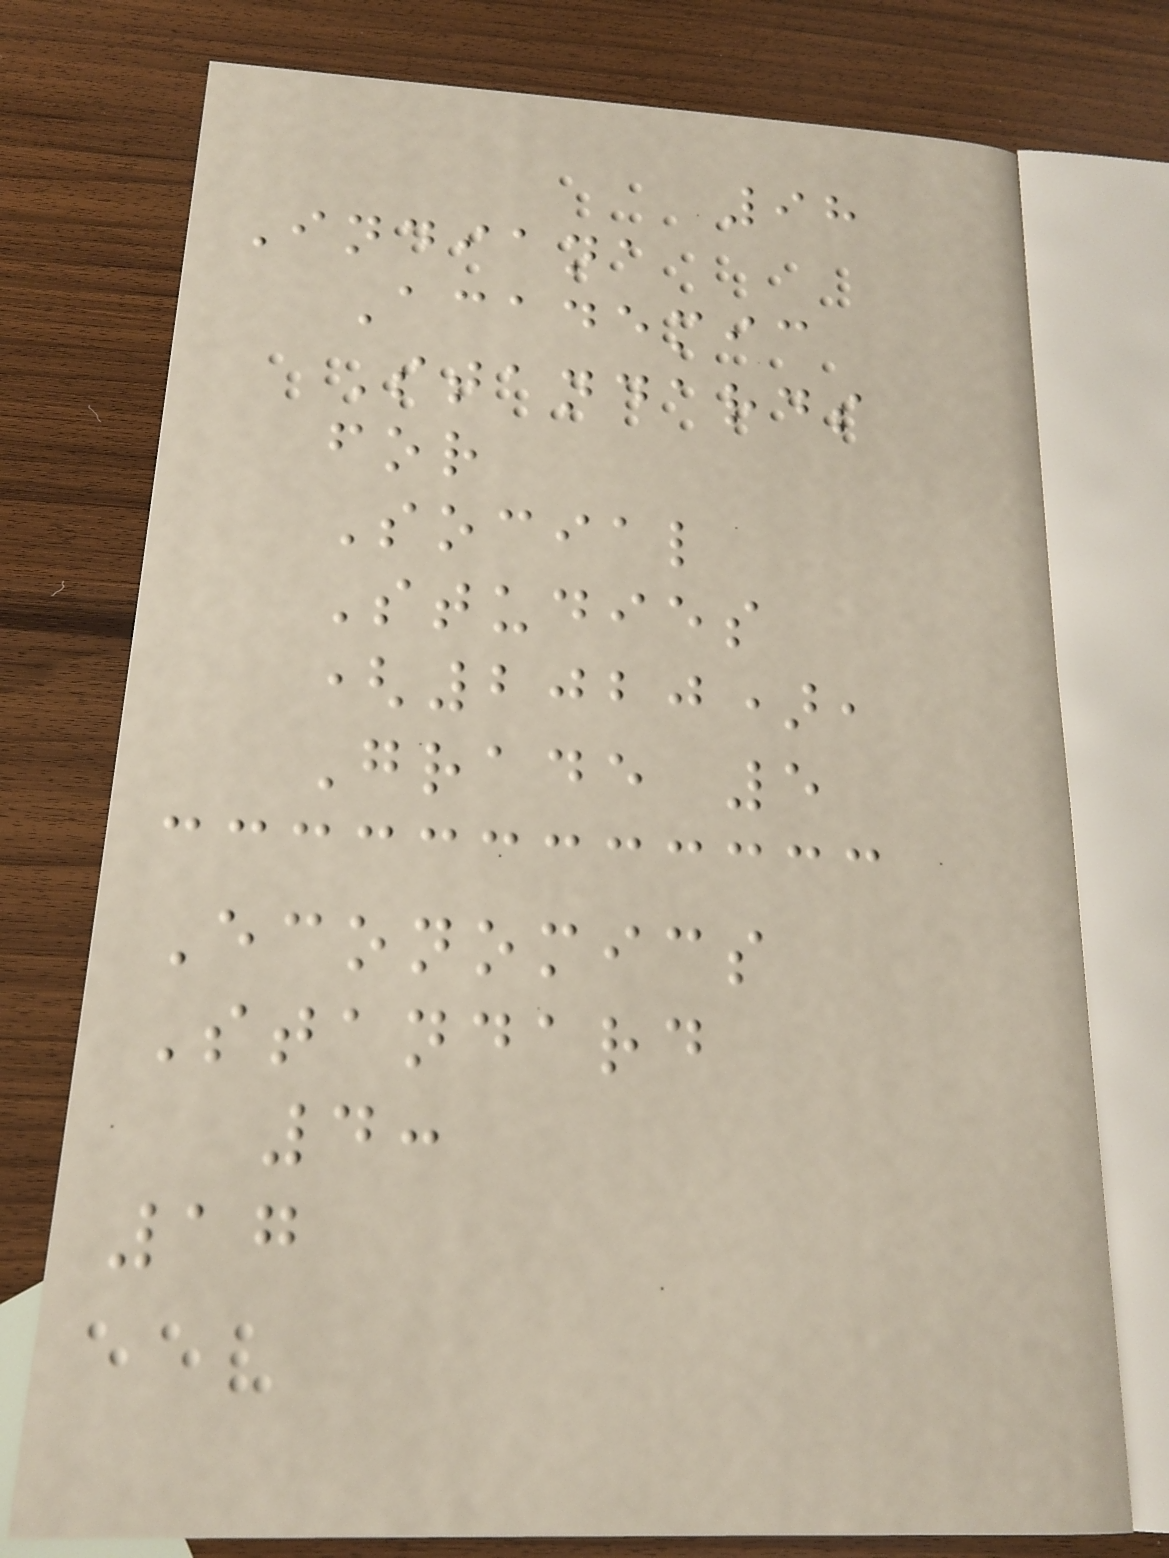98
Indiana
Academic
Standards
for
Social
Studies
(2020),
Grade 5
Economics
Standard
4:
17
